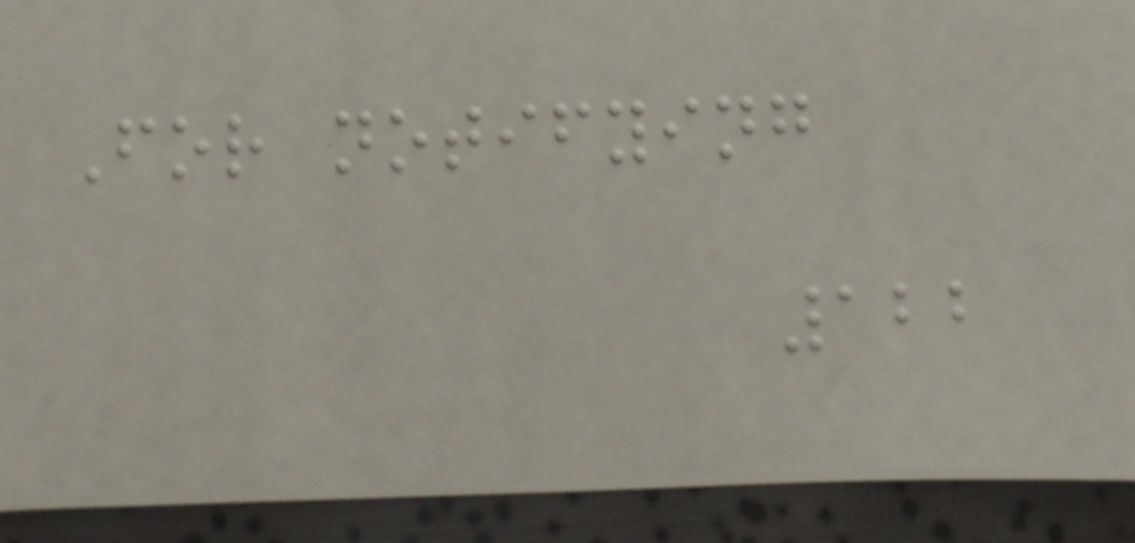For notifying
122
